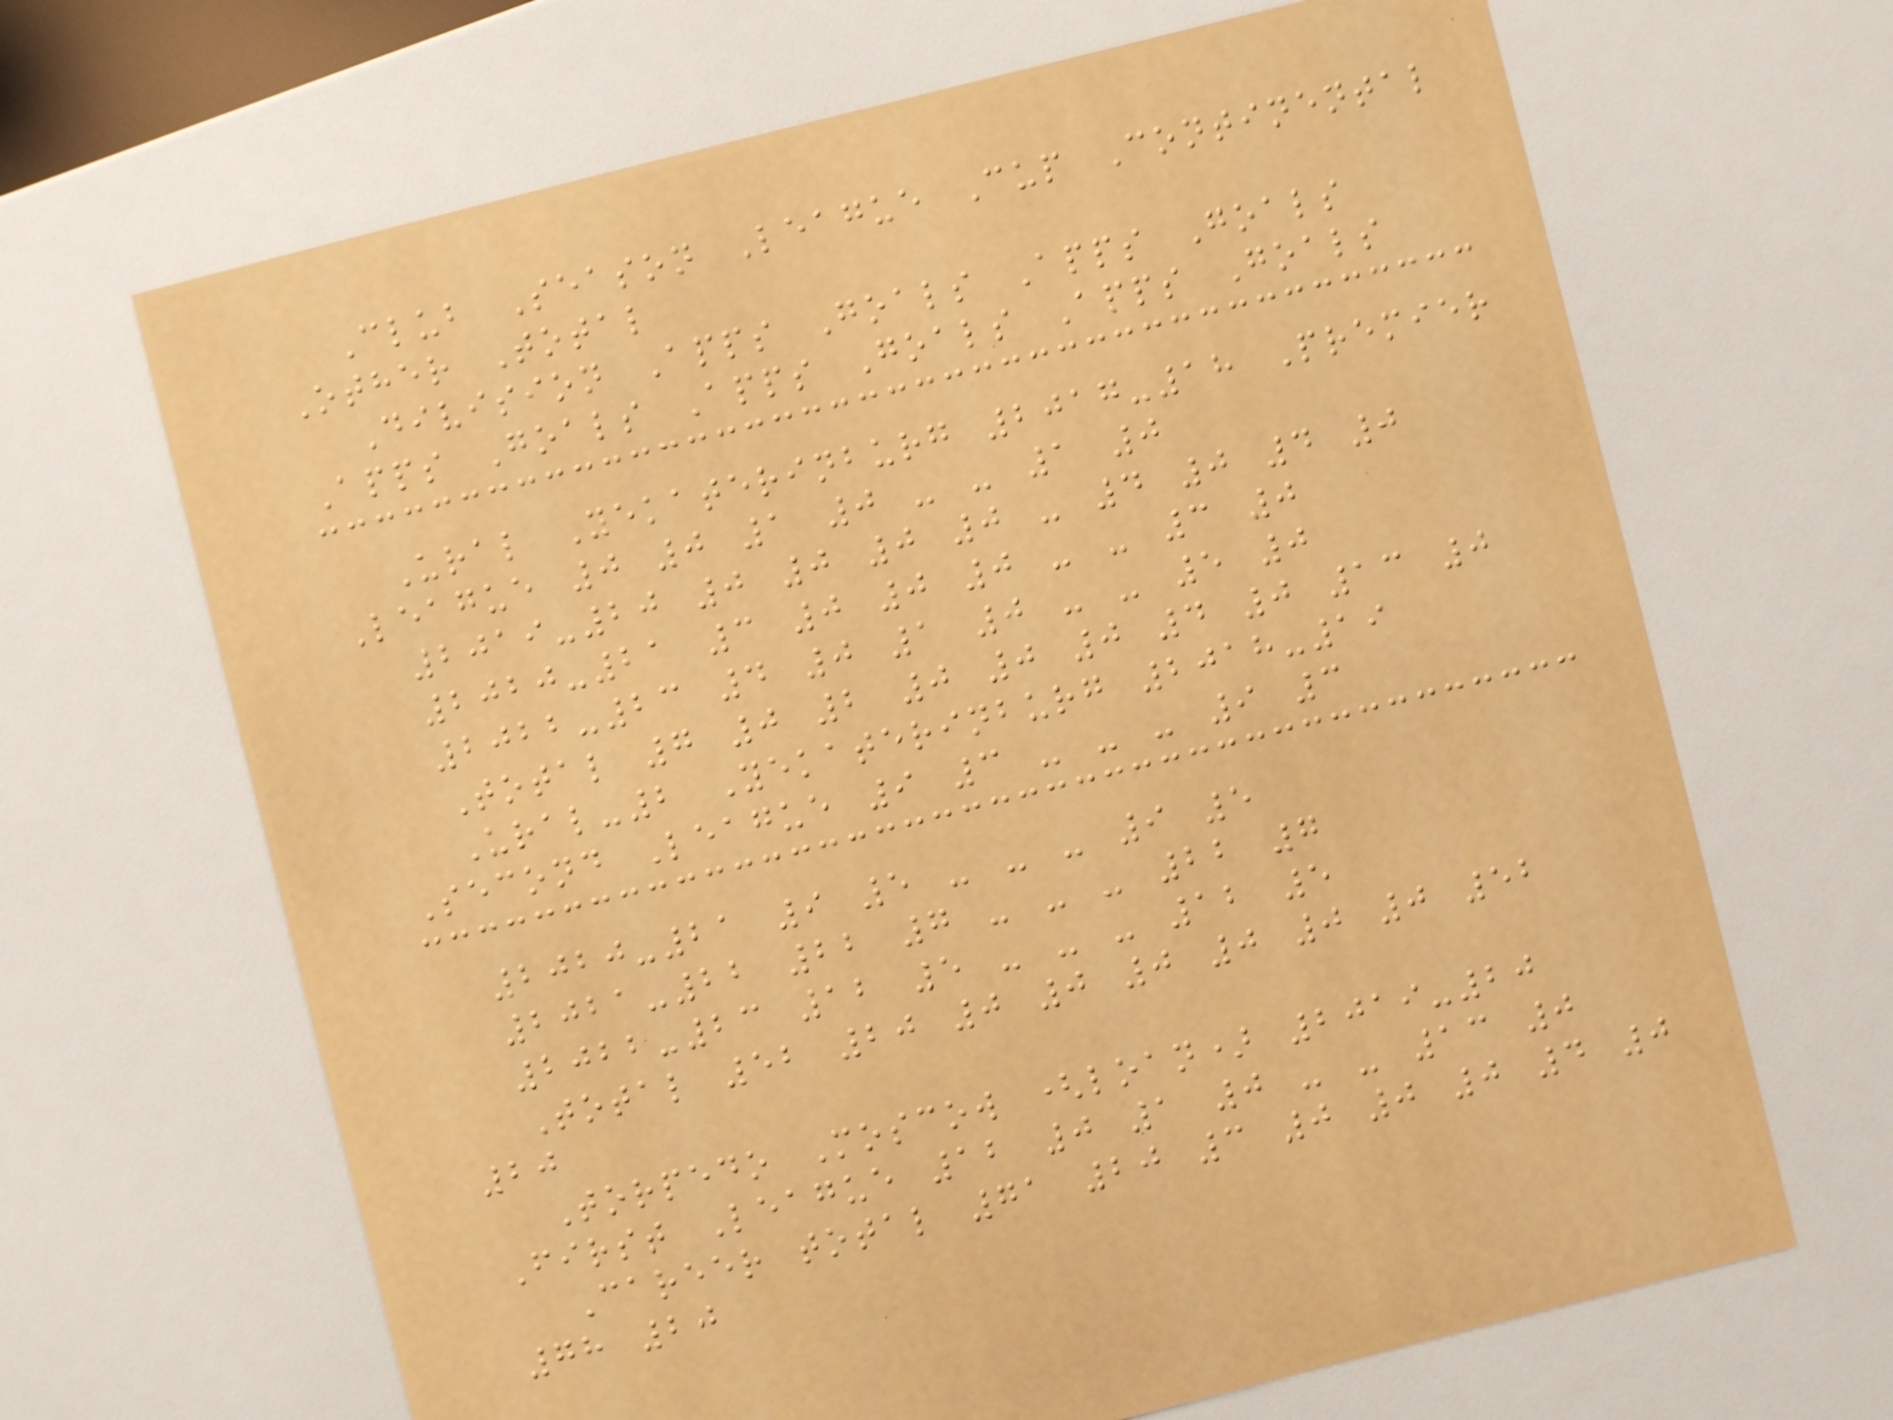Club Season League Cup Continental
Other Total
Division Apps Goals Apps Goals
Apps Goals Apps Goals Apps Goals
Ural Yekaterinburg 2017-18 Premier
League 0 0 1 0 - - 1 0
2019-20 0 0 0 0 - 4 0 4 0
2020-21 3 0 0 0 - - 3 0
2022-23 4 0 1 0 - - 5 0
Total 7 0 2 0 0 0 4 0 13 0
Ural-2 Yekaterinburg 2018-19
Second League 9 3 - - - 9 3
2020-21 9 5 - - - 9 5
2021-22 22 7 - - - 22 7
2022-23 12 5 - - - 12 5
Total 52 20 0 0 0 0 0 0 52
20
Torpedo Moscow (loan) 2019-20
First League 12 0 1 0 - - 13 0
Career total 71 20 3 0 0 0 4 0
78 20
